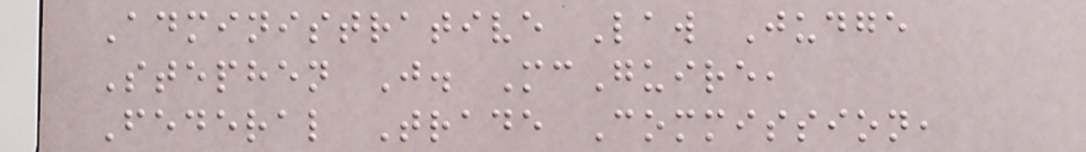Administrative Law Judge
Stephen J. McGuire,
Federal Trade Commission,
